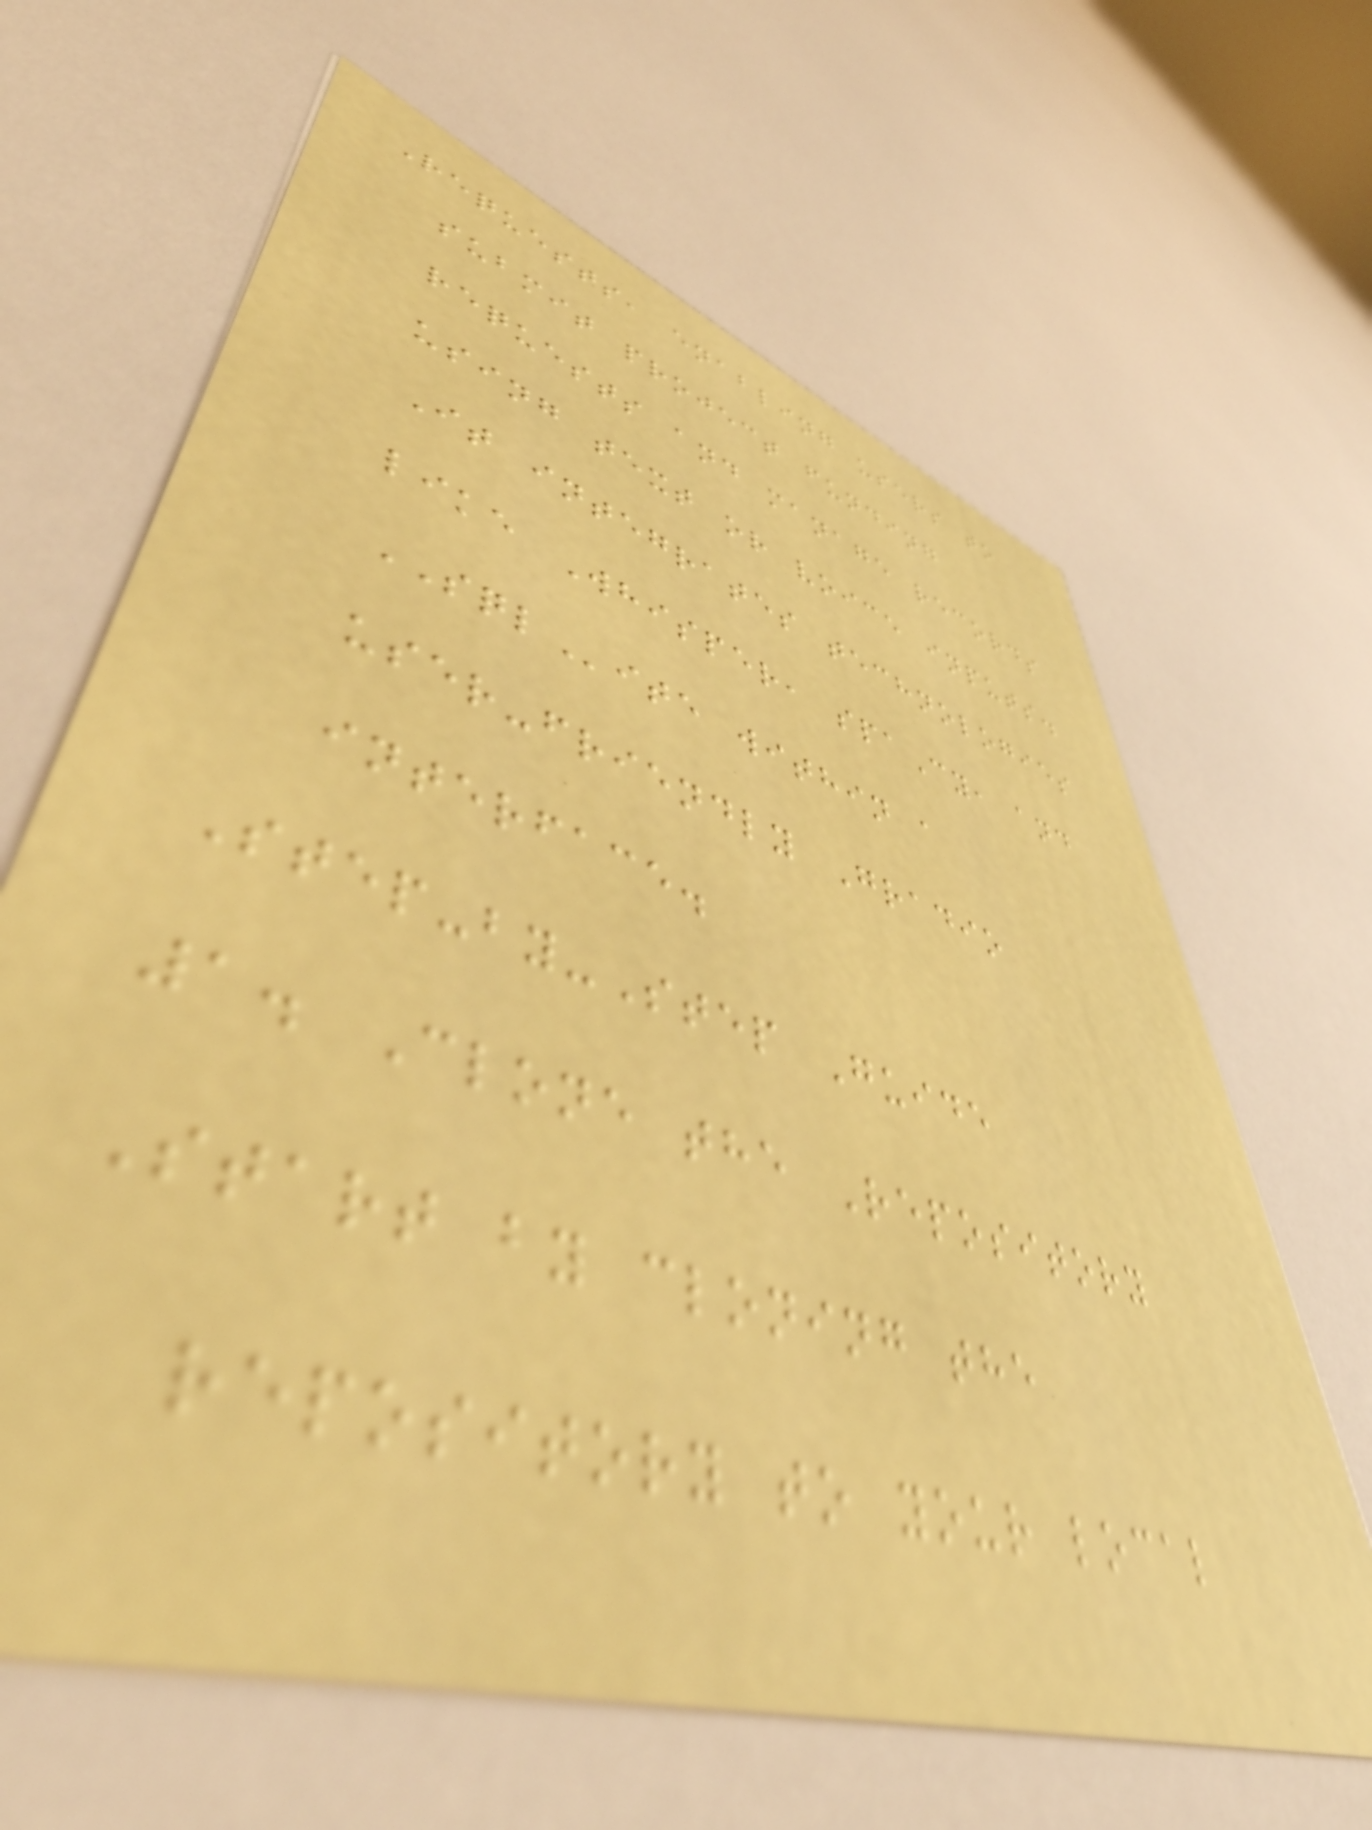Requests, enabling users to
submit project funding
requests and manage records
using text or voice inputs.
It integrates technologies
like Whisper, spaCy, and
SQLite within a
user-friendly Gradio
interface.
Step-by-Step Guide
1. Clone the Repository
Start by cloning the
repository to your local
